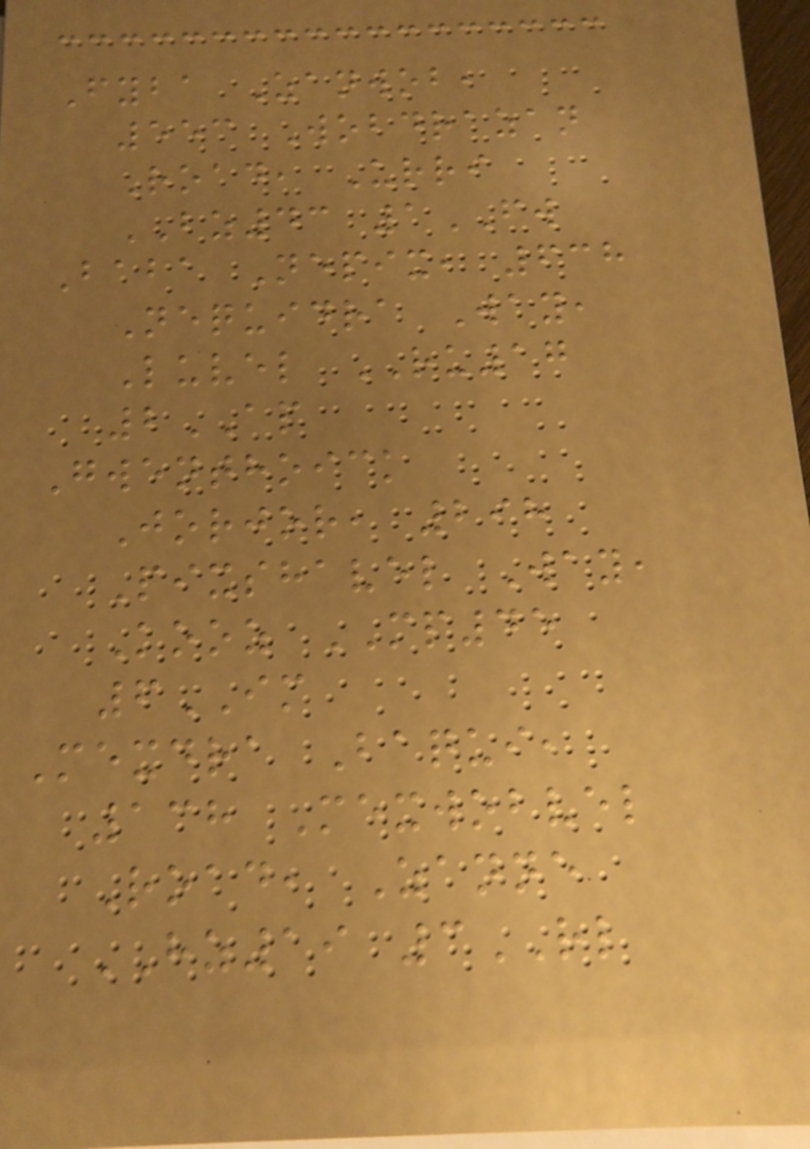Fyba Zanwob,
553 Wobdrazan
Road, Urri
BZ43 1FW
Baba Nepix, 638
Nequidra Way,
Luvel RU17
2AP
Gwenthoick
Jorjor, 298
Pixshavel Way,
Kooz MP45
6IM
Mexdra Baqui,
138 Mexwobvel
Road, Zanne
HZ19 3RL
